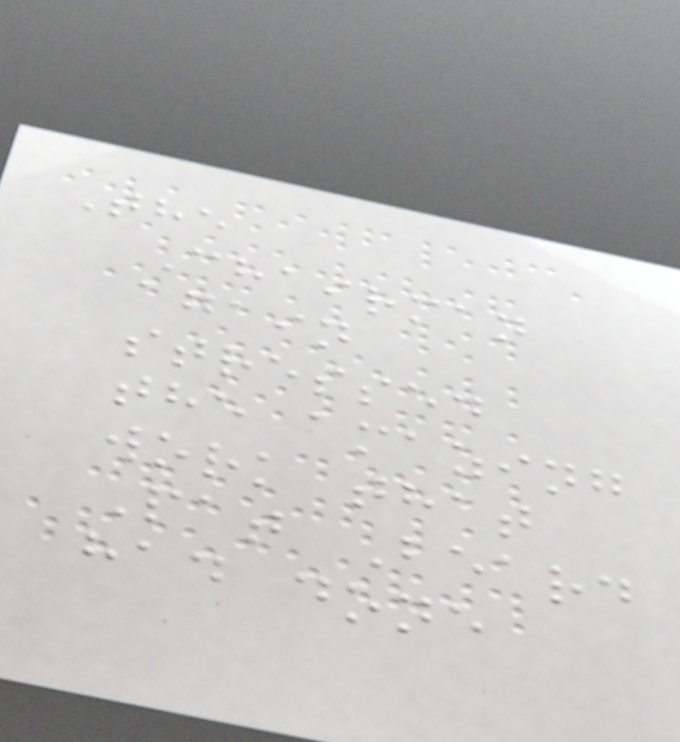The
Chairman
again
stressed
the amazing
work that
Pat Beard
had done
